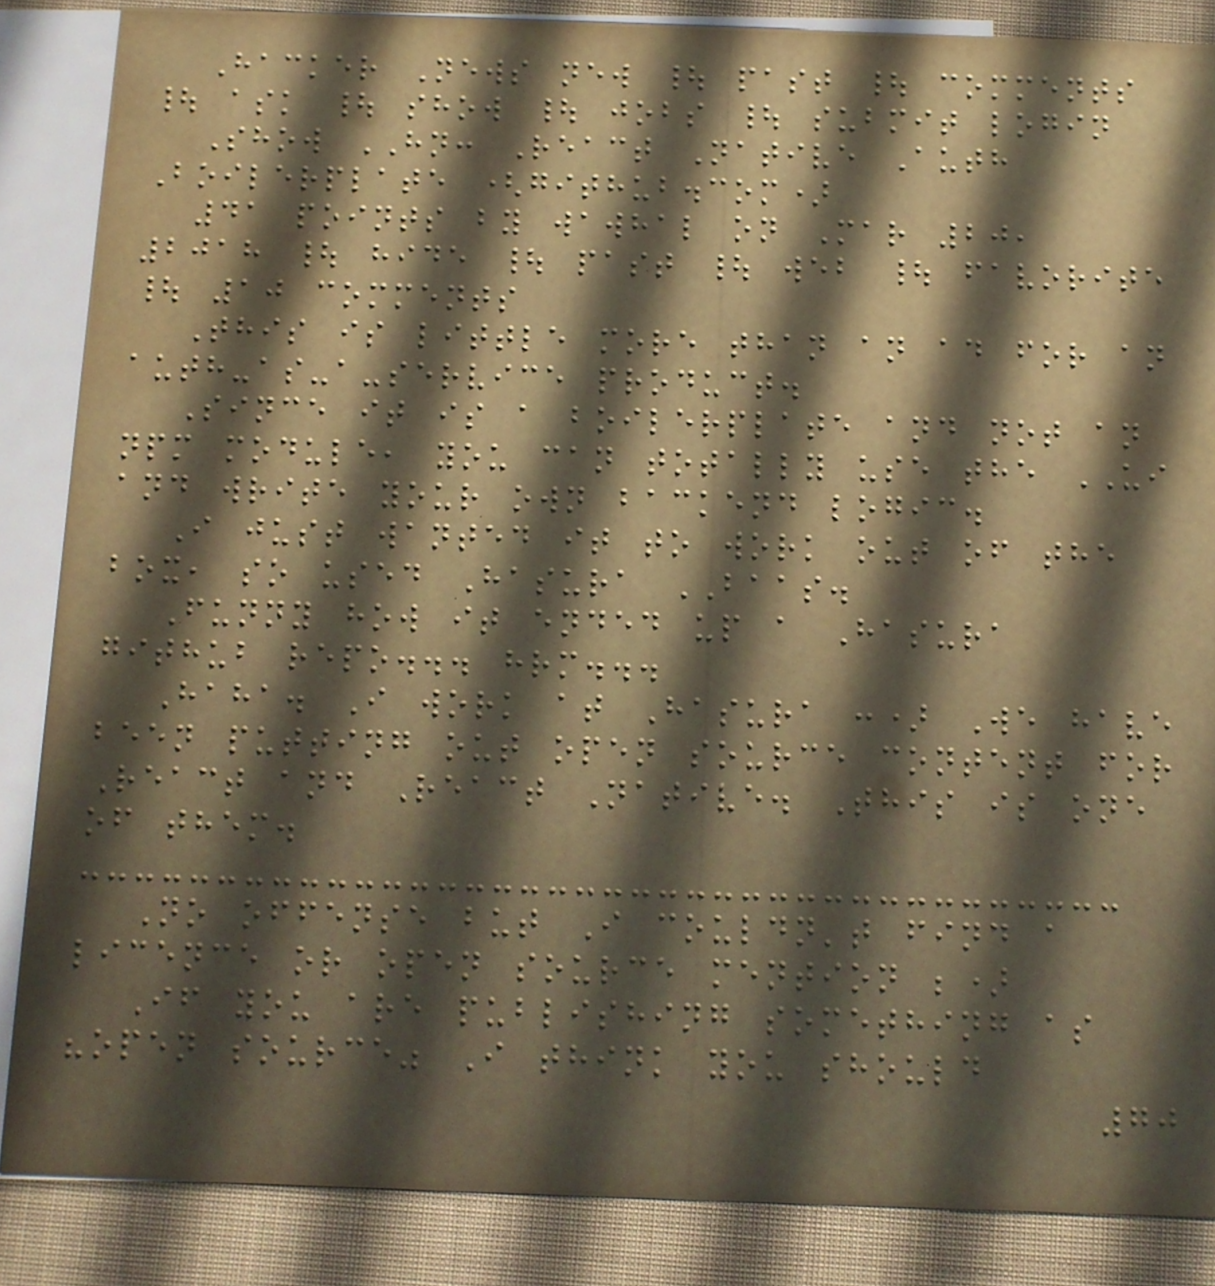Hacker News new | past | comments
| ask | show | jobs | submit login
Show HN: React Native Auth
Boilerplate (github.com)
41 points by wawhal on Mar 20,
2018 | hide | past | web | favorite
| 10 comments
This is little more than an ad for an
auth-as-a-service product.
Since it is a boilerplate and not an
npm module, you can totally use the UI
and write your own backend logic.
I just wanted it to work out of the
box, so used Hasura BAAS.
Funny how it ended up a Hasura
github repo... hrm...
Haha. I work at Hasura :) We have
been putting out open source content for
React and React Native. This is one
of them.
No offense but I couldn't find a
licence or open source mention ;)
If you are publishing something as
"open source" I think you should
70
